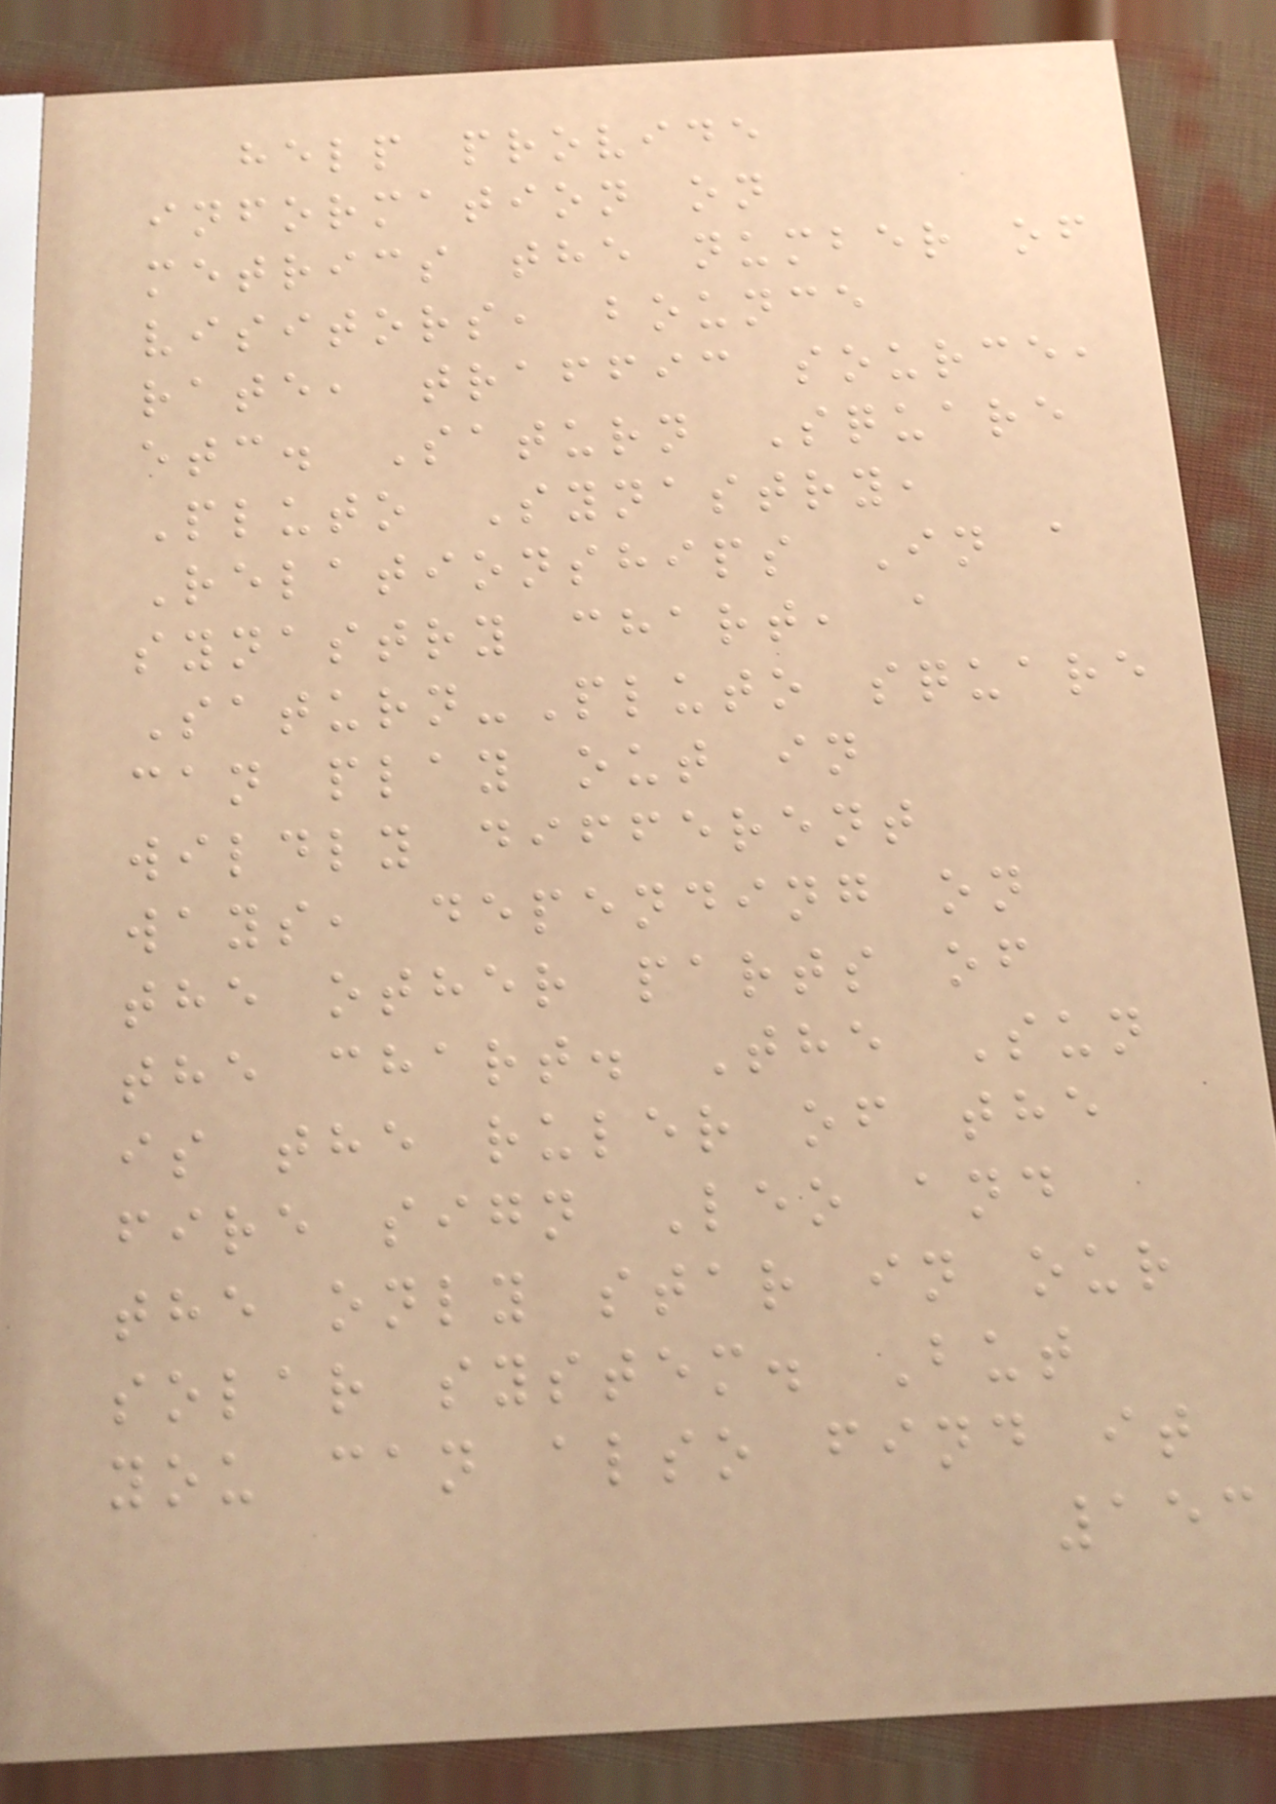help provide
information on
metrics the number of
visitors, bounce
rate, traffic source,
etc. Saturn Square
Pluto Synastry,
Relationships In a
synastry chart, a
Saturn-Pluto square
can play out in
wildly different
ways, depending on
the other parts of
the chart. The Sun
is the ruler of the
fire sign Leo and
the only star in our
solar system. But
you can also find it
153
